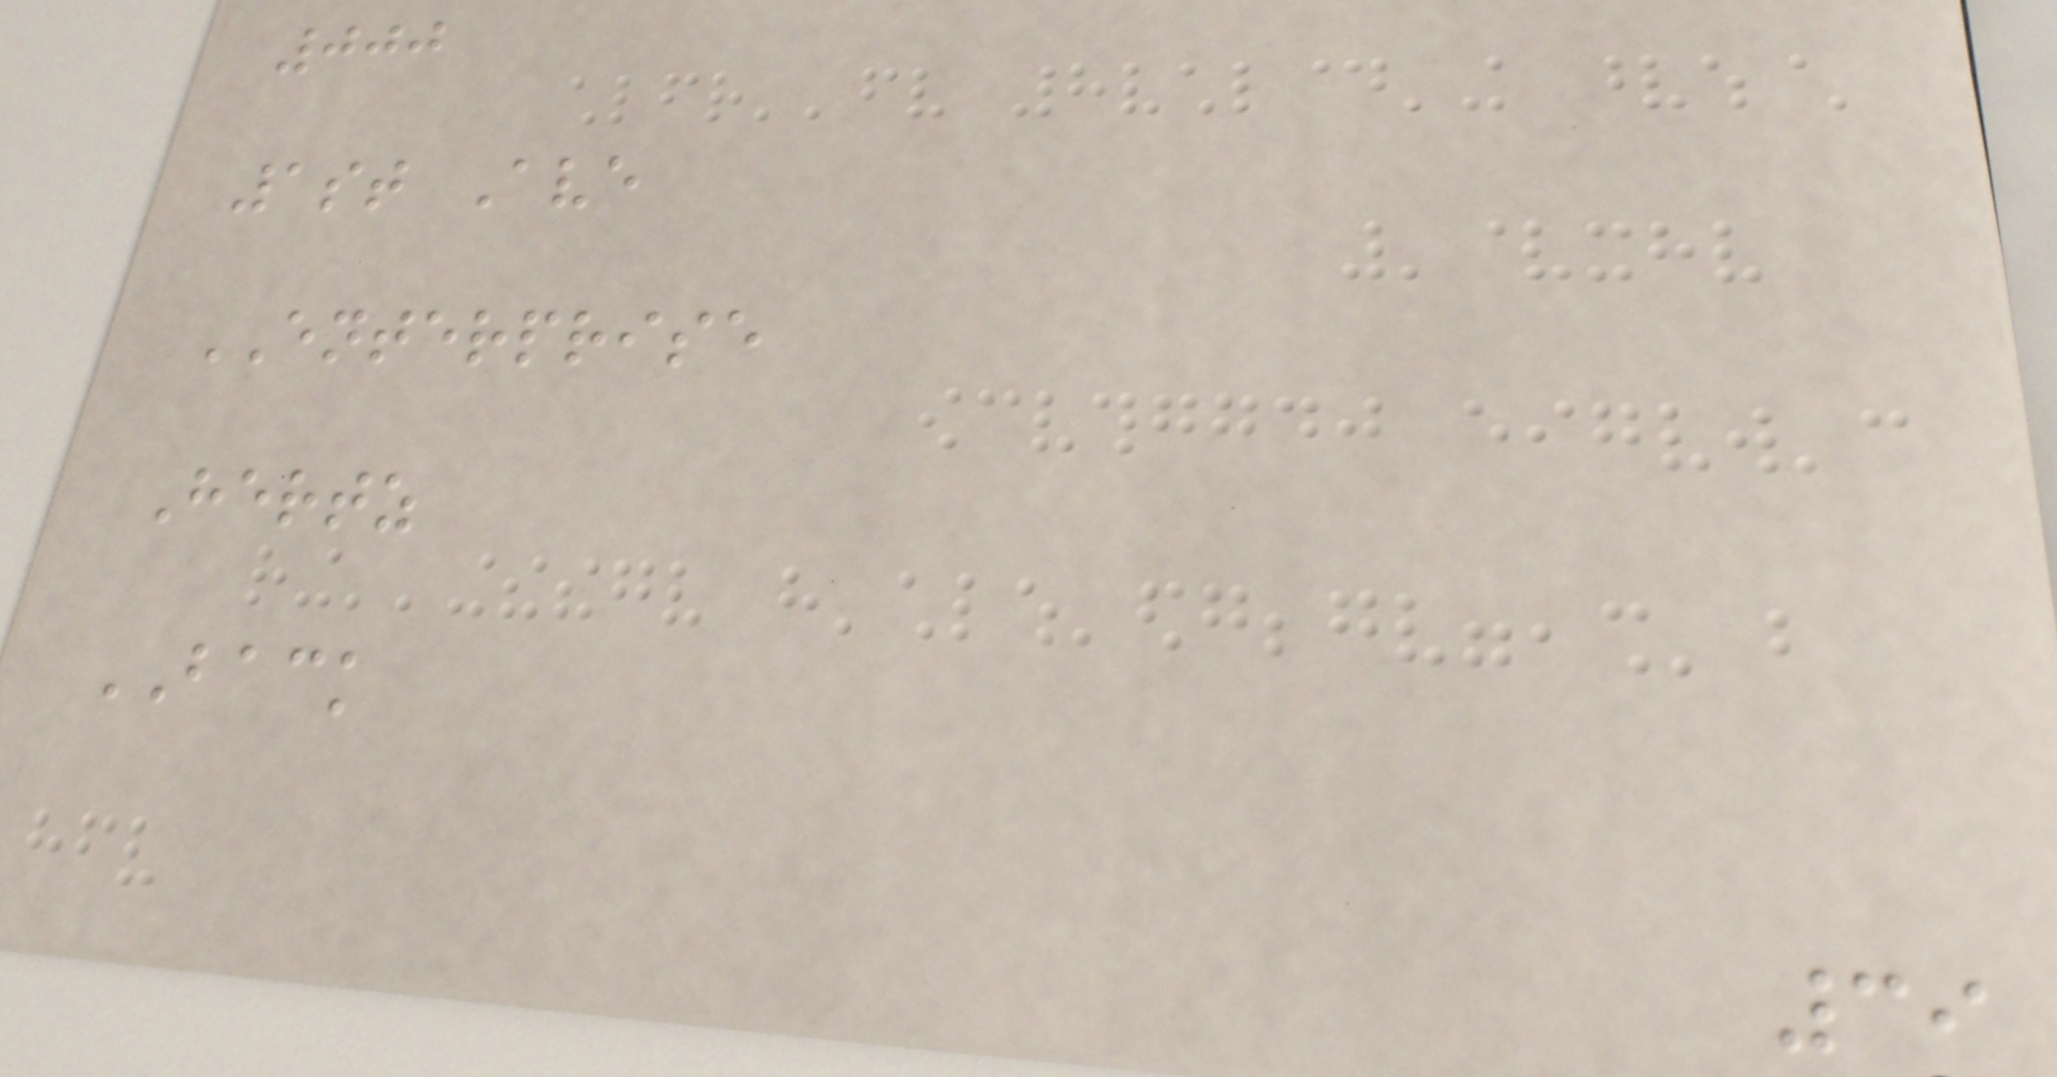000
1st Ave
ENTERPRISE
Hertz
BACK
39
